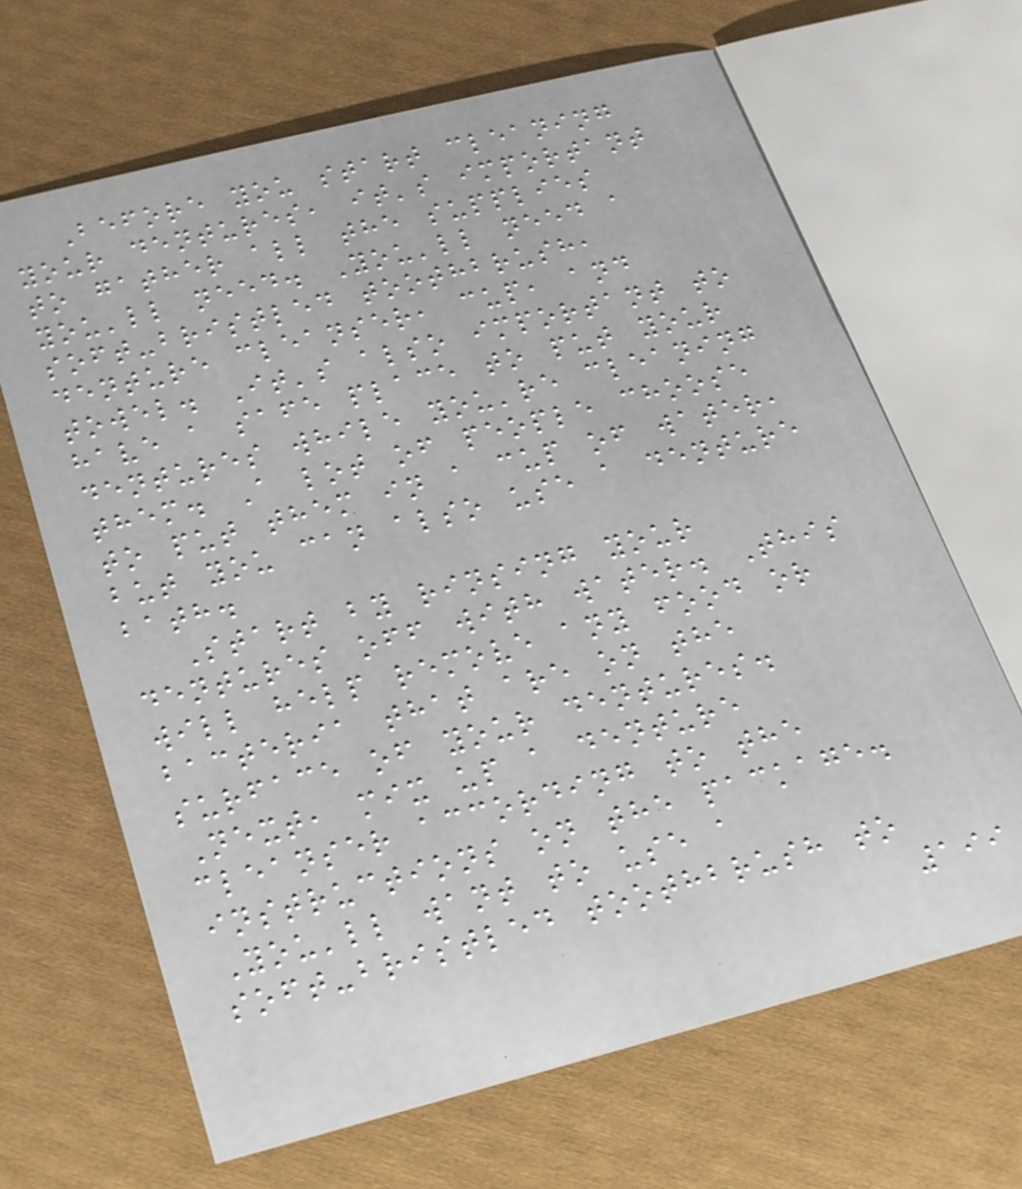Before you start cleaning
your dentures, it's important
to gather all the supplies
you'll need. You'll need a
soft-bristled toothbrush,
denture cleanser, cup, and
towel. It's also important to
have a safe place to put your
dentures while you're cleaning
them. A lot of people choose
to put them in a cup of water,
but you can also use a denture
bath.
Start by rinsing your
dentures off with water. This
will help remove any food or
bacteria that are on the
surface of your dentures.
Next, mix up a denture
cleanser according to the
instructions on the package.
You'll want to use a
soft-bristled toothbrush to
199
